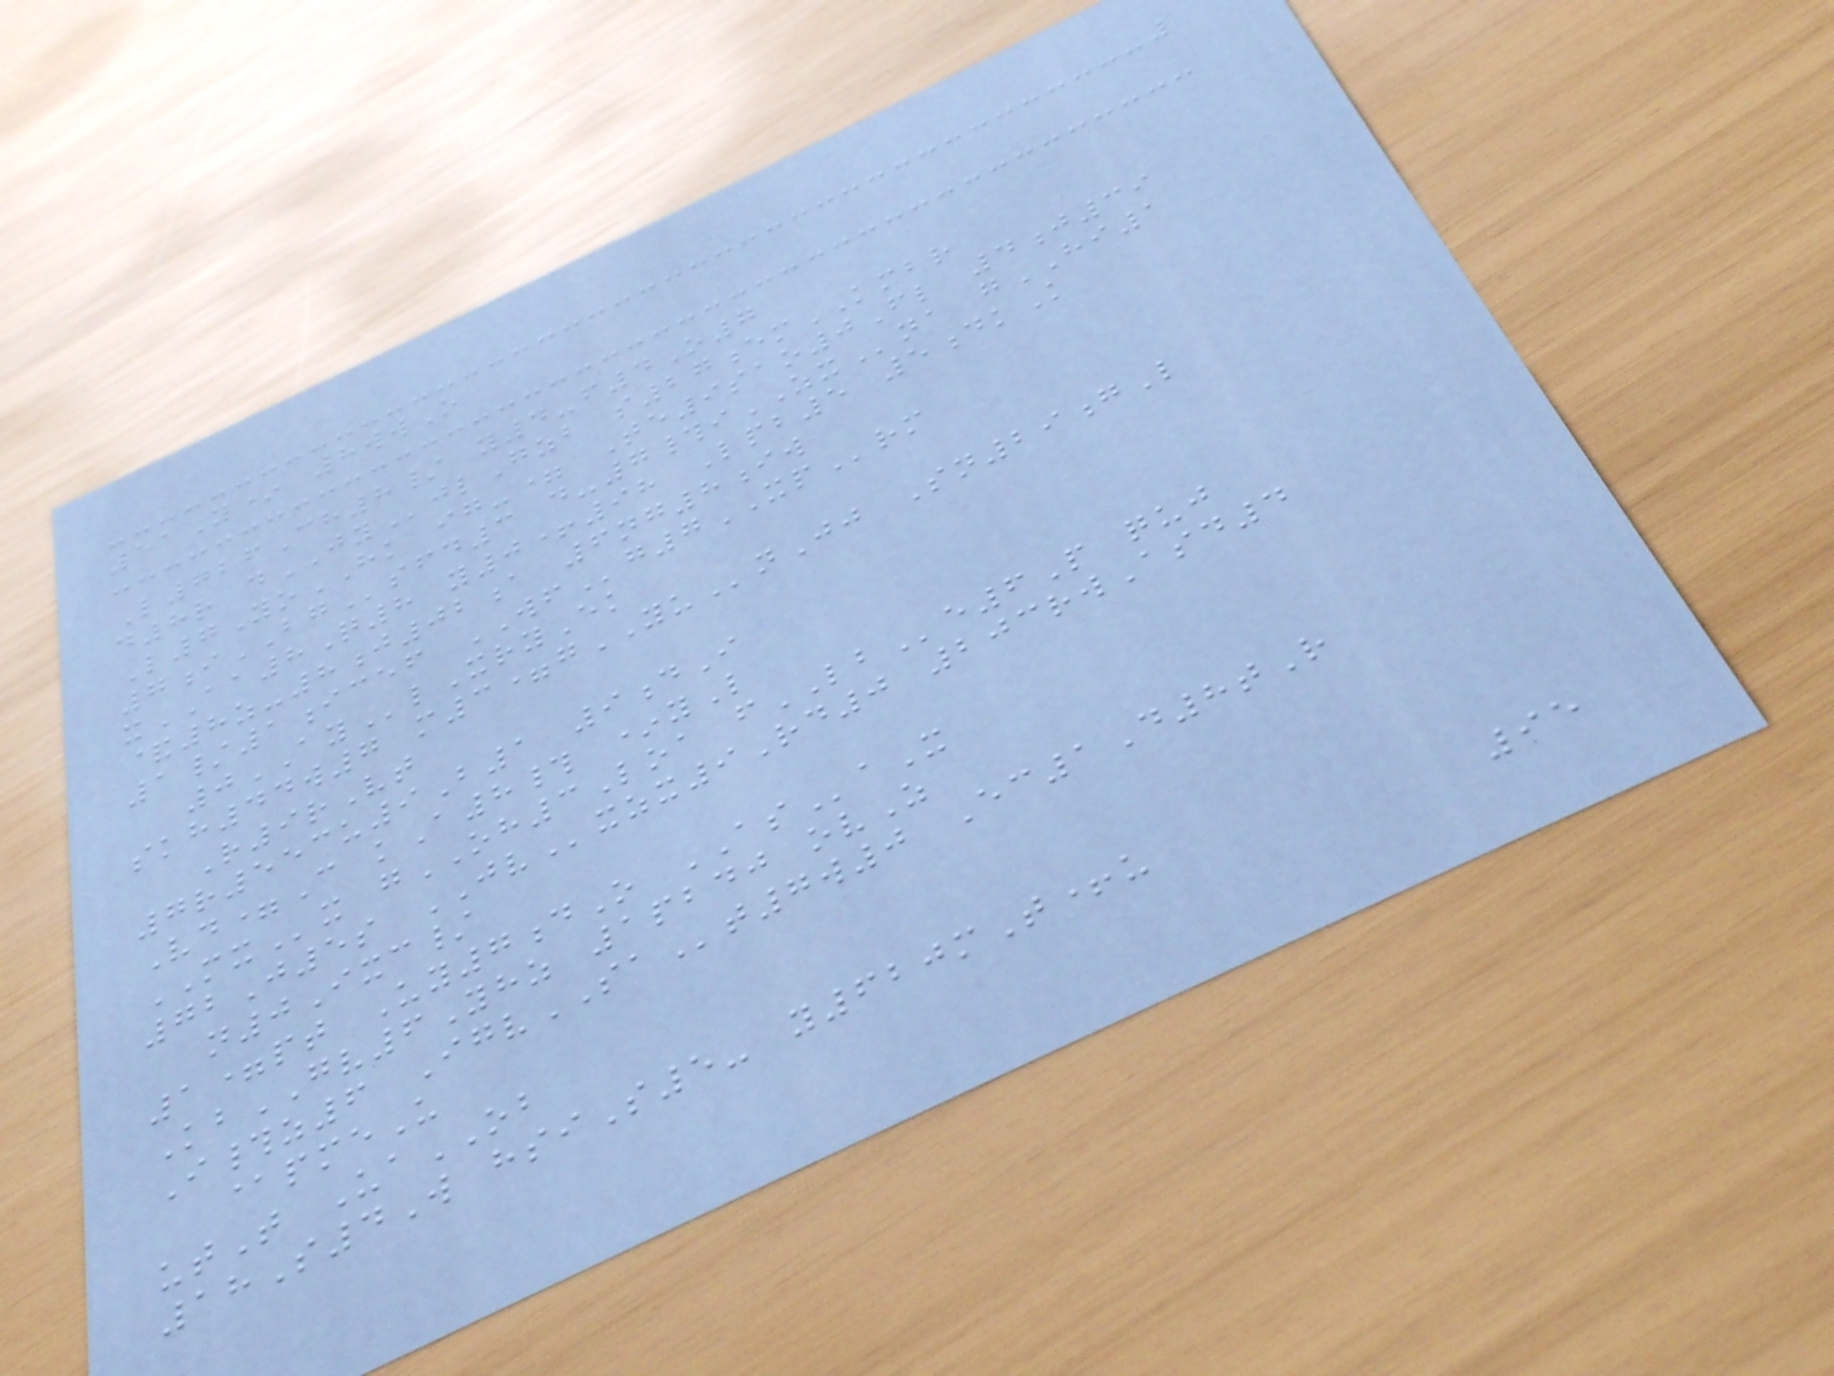51Y* 8wwO
L726Ch8/ y4-f4O7
d8r dJYjlGzb s27emKMBR
L7YoHK ig-= Te9sao0Fl 4j39
7iBGsfd3 d-7#iZXna gHI1
xAA8Q8 y0+98 Lpb5 5dkK
&8z-8j02a 6ng8iw
1/1icef WFg7XPrm
0AYlXryEk
skh44w7 m3=gYUnJj Sn29gL
R9rVt
7r553u9B1 9dI
Vd=C kA8# *yL
MXx gOH3Loa fLBe6P quj
72J5s JVxzx9Rd0 203rwAsd4
n0Ixc/
1=pt Uy7dO ASaX
KbGV6Yhz 1pbdj ovZ
I#z6 IgvSAt7w0 Ec1D8tR
@pmeU
utT UaOB
18S4W hsiS5- y620mT+u
95
